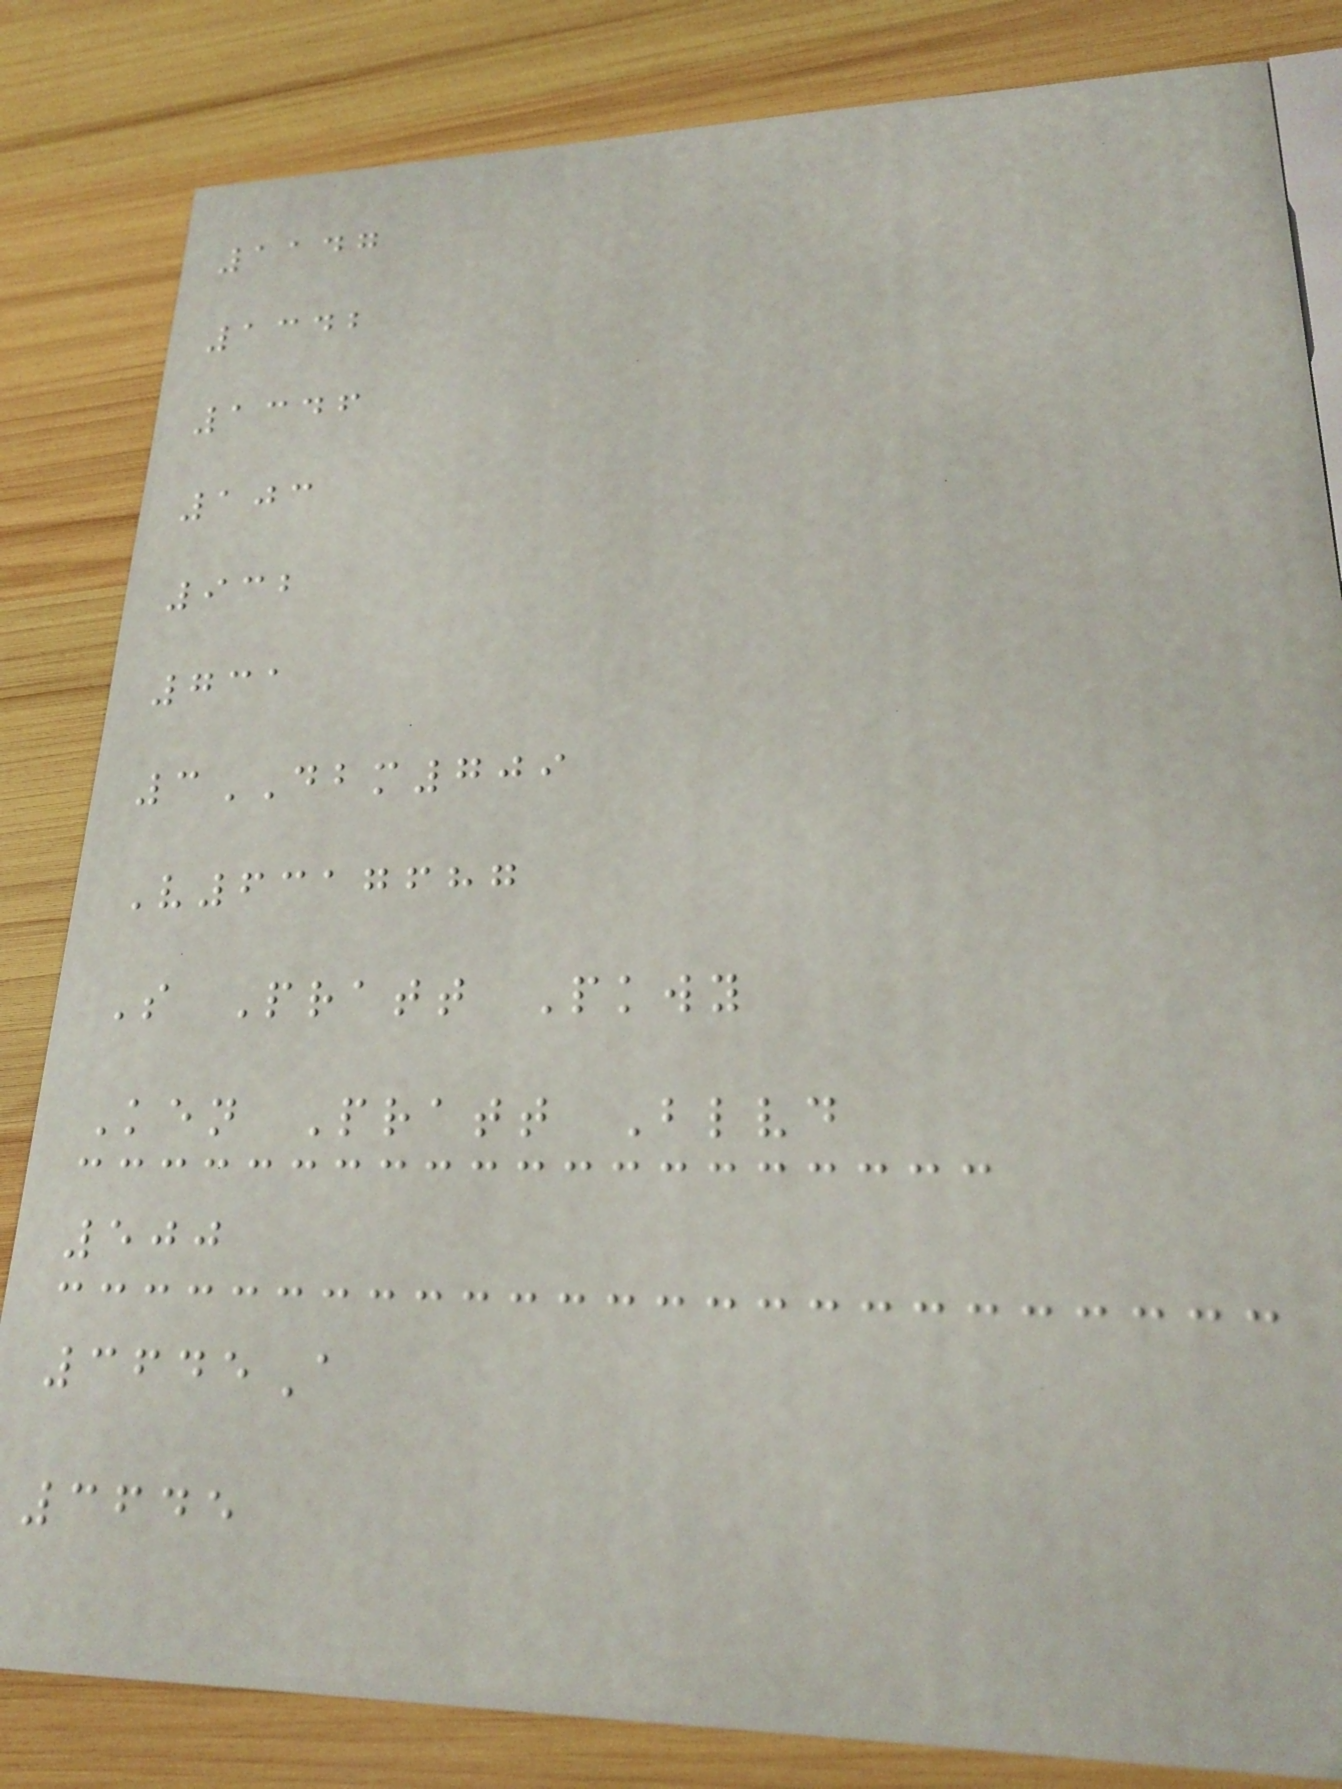1147
1342
1346
103
932
731
3DBM709
V6317687
S Pratt Pkwy
Ken Pratt Blvd
500
3645A
3645
